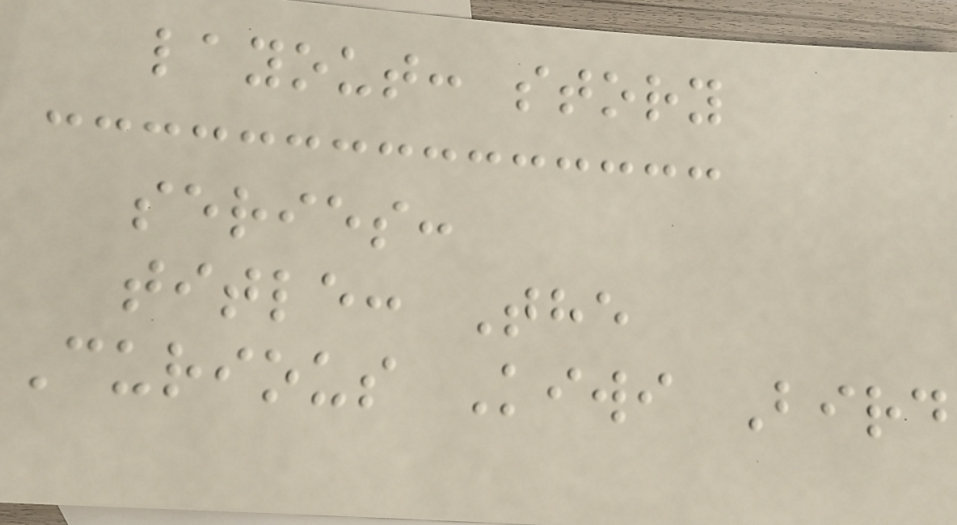layout: story
series:
title: The
Curious Kiwi Bird
